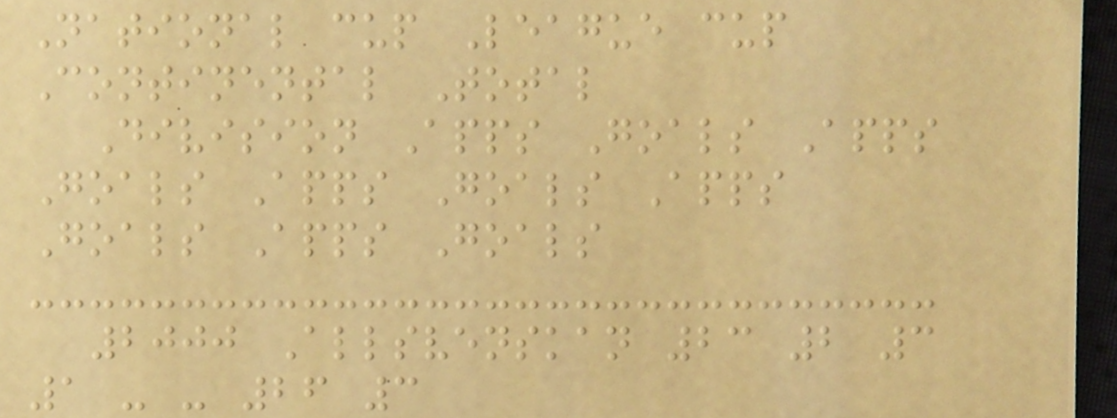National cup League cup
Continental Total
Division Apps Goals Apps
Goals Apps Goals Apps
Goals Apps Goals
2000 Allsvenskan 23 2 3
1 - - 26 3
